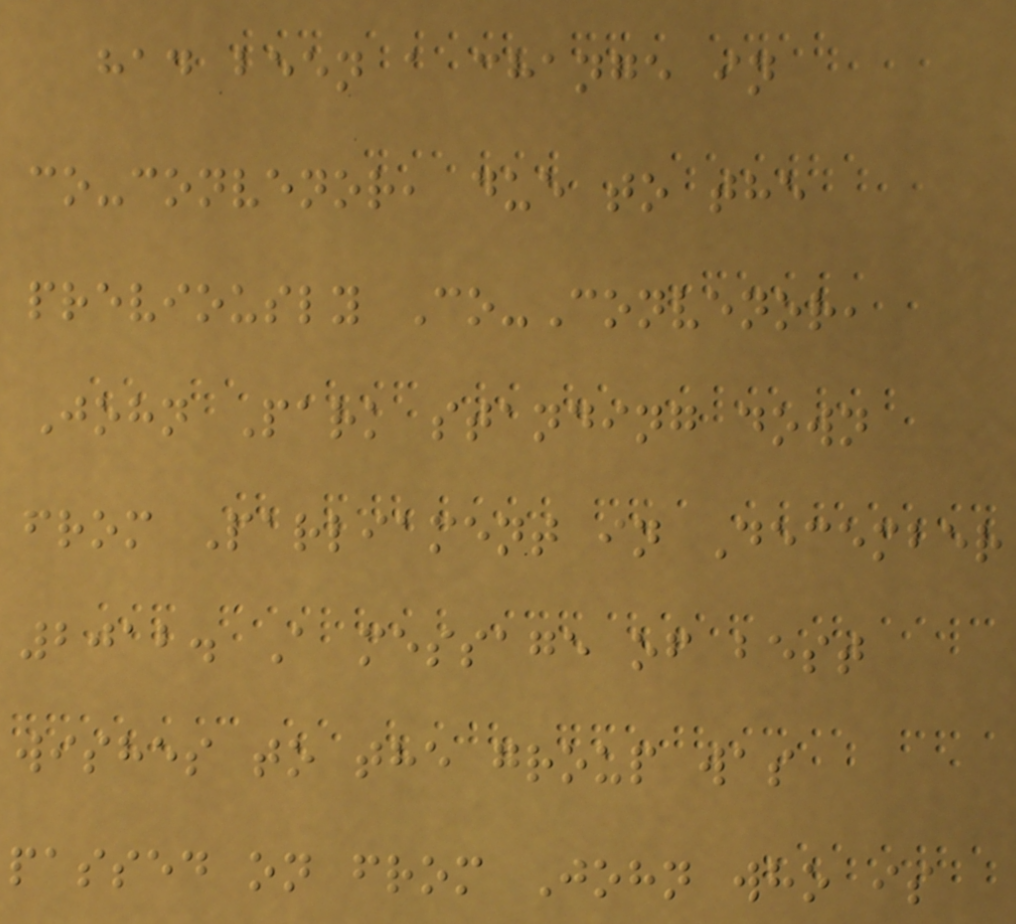had been a change in
co-convenor, due to the
previously Co-Convenor,
John Park standing down
from Parliament in December
2012. A message of best
wishes to the group was
passed on from John who is
